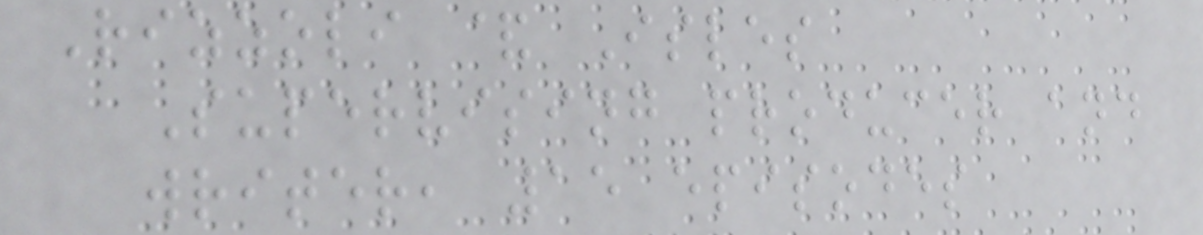Rizzoli & Isles
Supervising producer and
writer, 15 episodes
